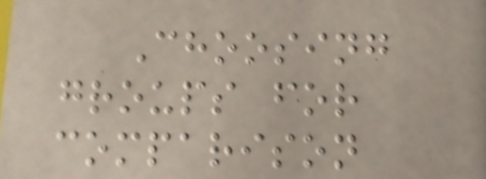Choosing
groups for
comparison
